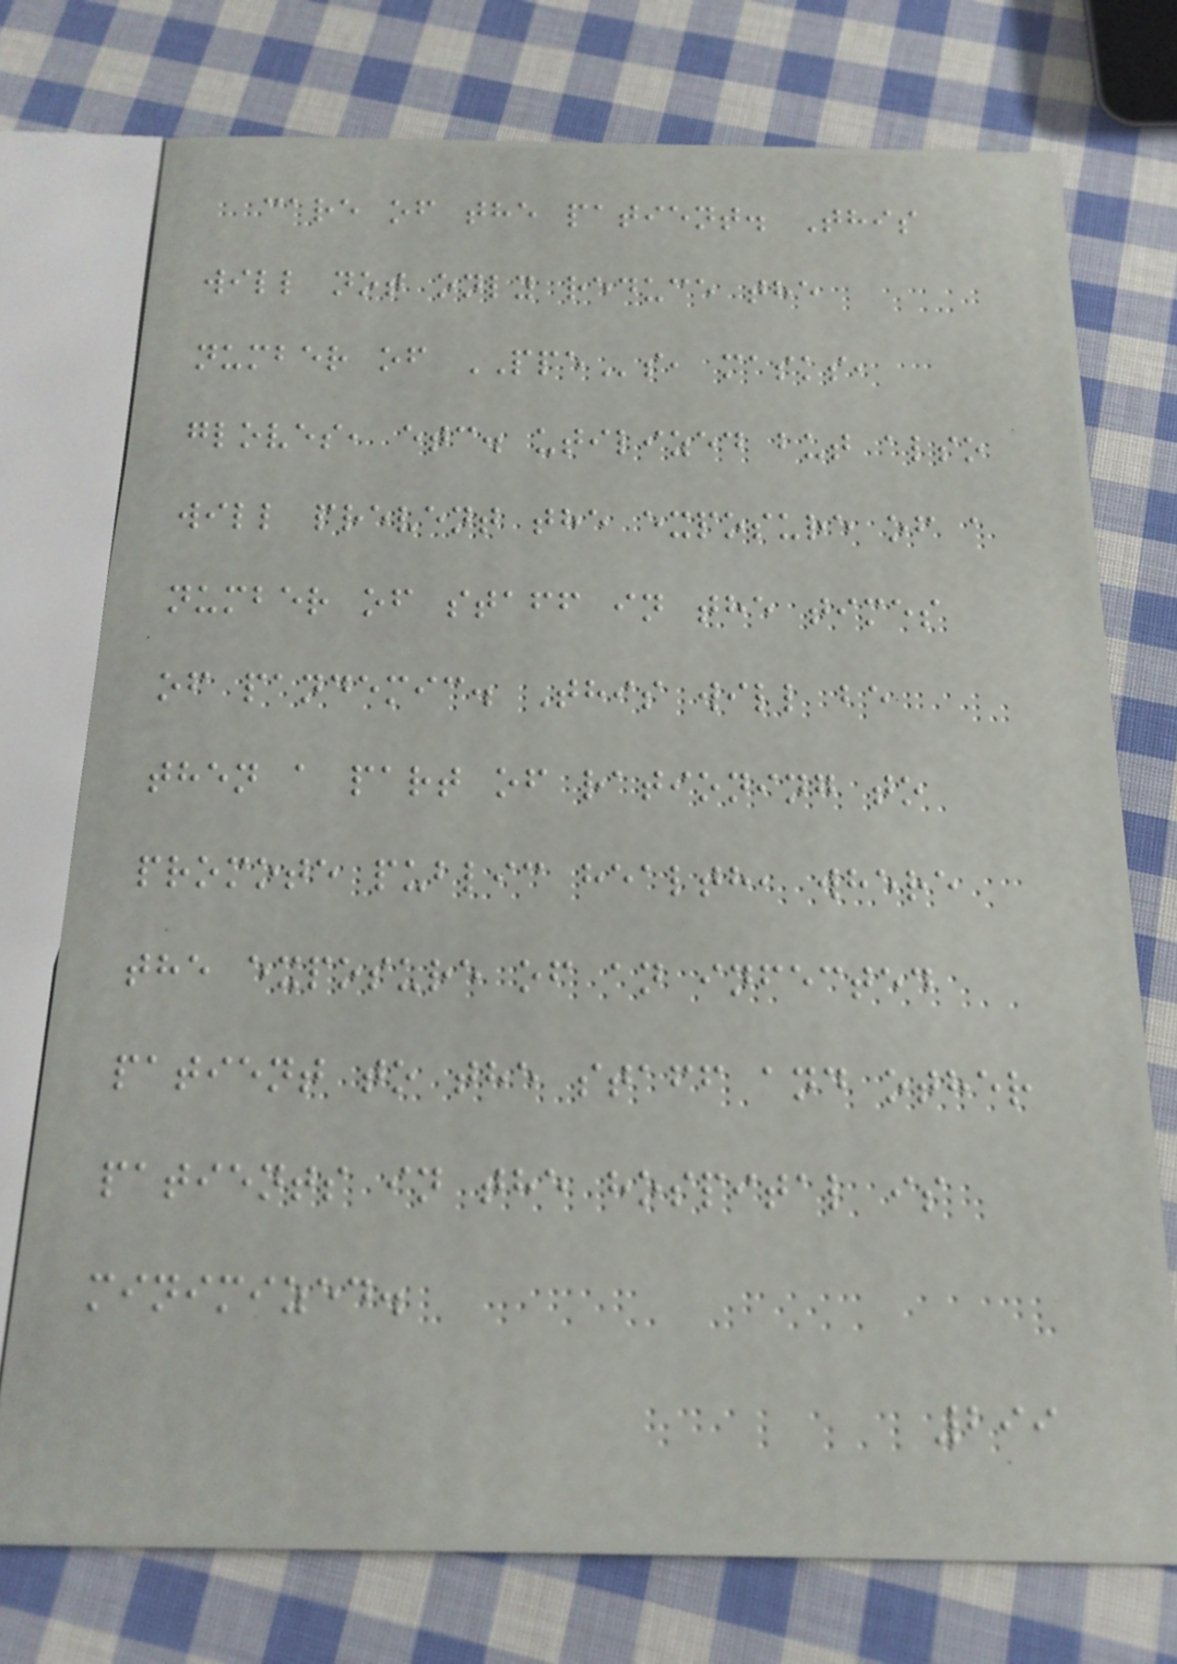care of the patient. This
will not only reduce the
number of PPEs, masks,
gloves, etc. utilized but also
will prevent the exposure of a
number of staff in the times
of pandemic. This will be
then a part of rationing to
promote public health, where
the exposure of an infected
patient to the staff and other
patients in the hospital is
minimized.
299
